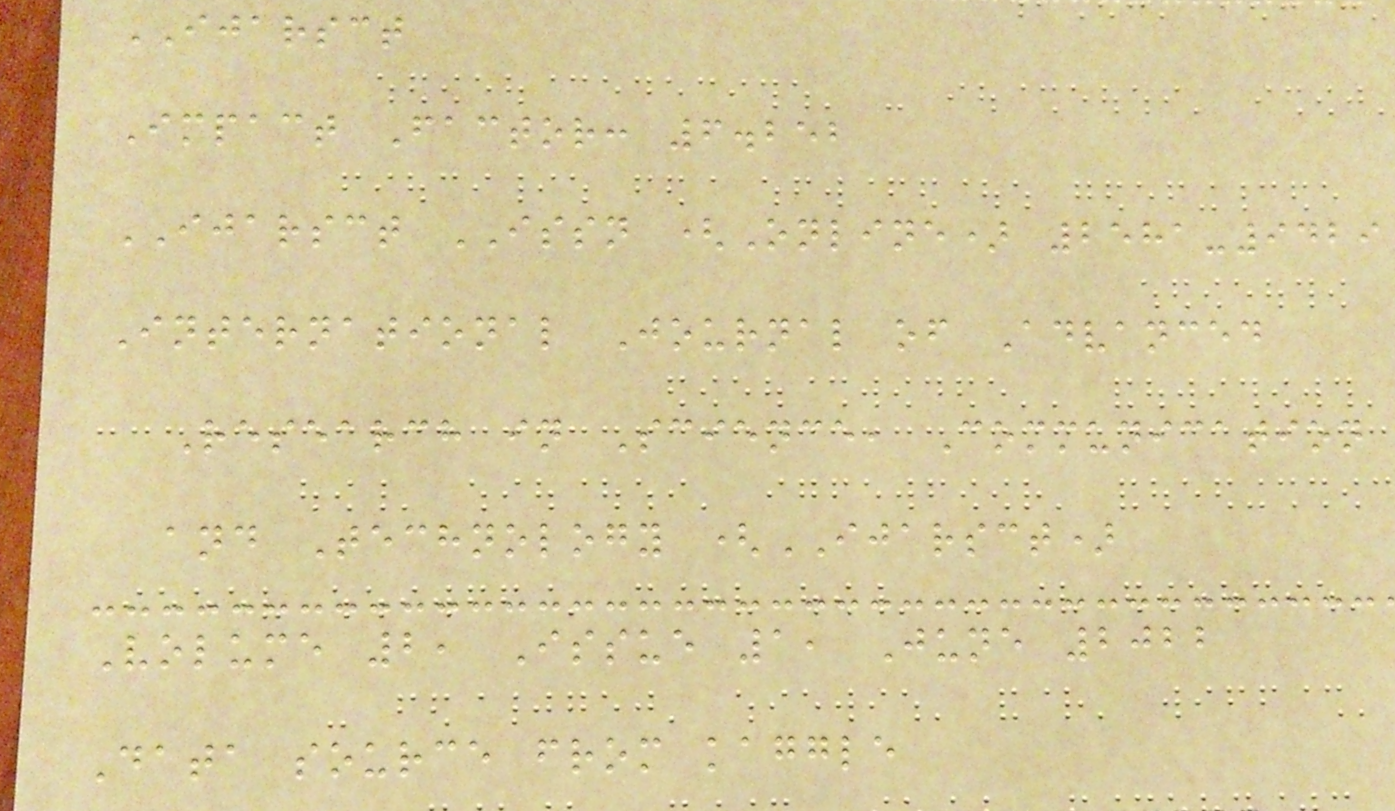IJARSCT
Impact Factor: 6.252
IJARSCT ISSN (Online) 2581-9429
International Journal of Advanced
Research in Science, Communication
and Technology (IJARSCT)
Volume 2, Issue 1, June 2022
Data source from kaggle
